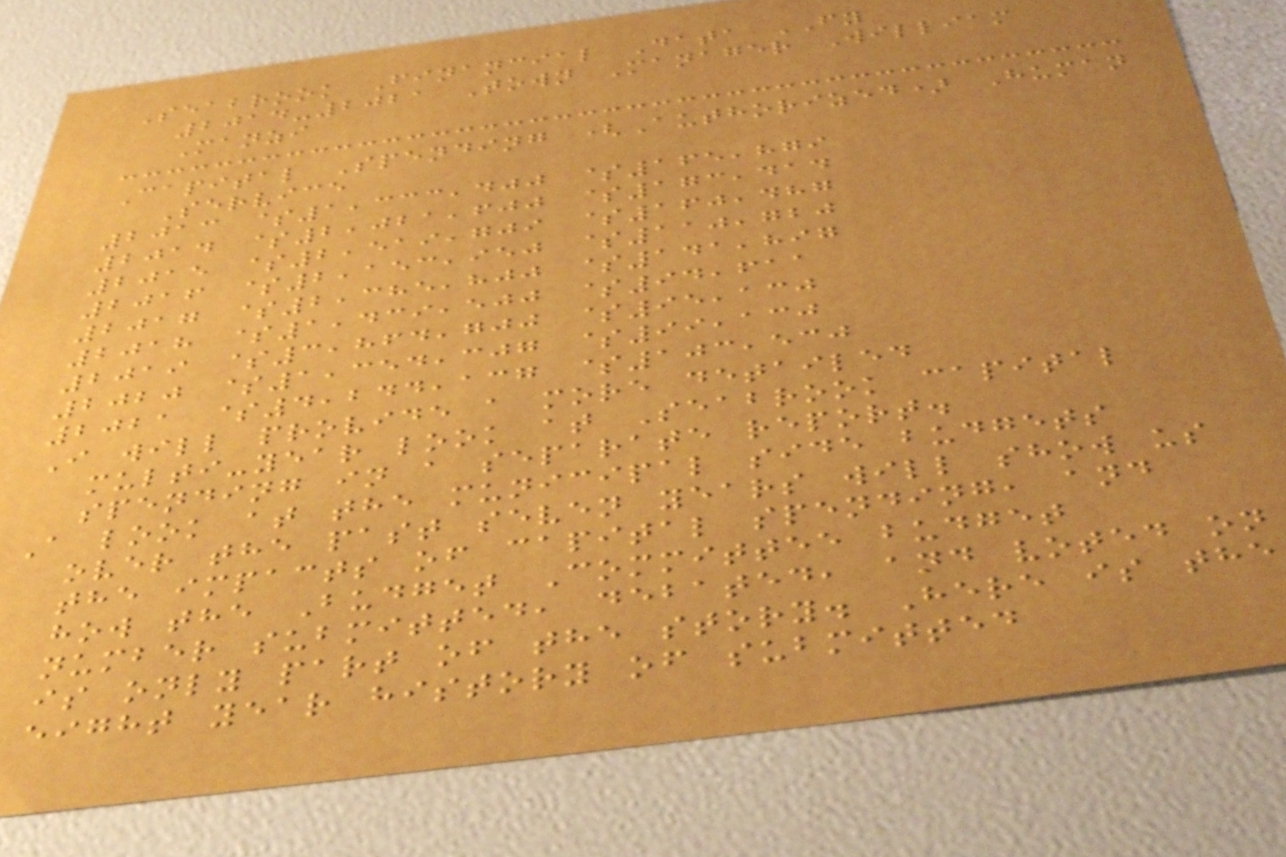Seabrook Financial Data FY
2014-2021 Town Manager William
Manzi
Capital Spending (Authorized) Human
Service
2013 $1,333,400 $165,879
2014 $2,021,600 $173,414
2015 $2,519,709 $160,487
2016 $2,153,950 $110,720
2017 $2,385,800 $141,897
2018 $1,439,500 $94,611
2019 $3,864,700 $95,130
2020 $1,354,307 $99,130
2021 $4,244,137 $103,530
I will provide a more detailed
multi-year look at Seabrook capital
spending in a separate report.
A look at the municipal side budgets
over the past seven years will show us
the impacts of capital spending, and
how the Budget Committee budget
number submitted, debated, and voted on
is only part of the story. Here is the
eight year history of submitted
